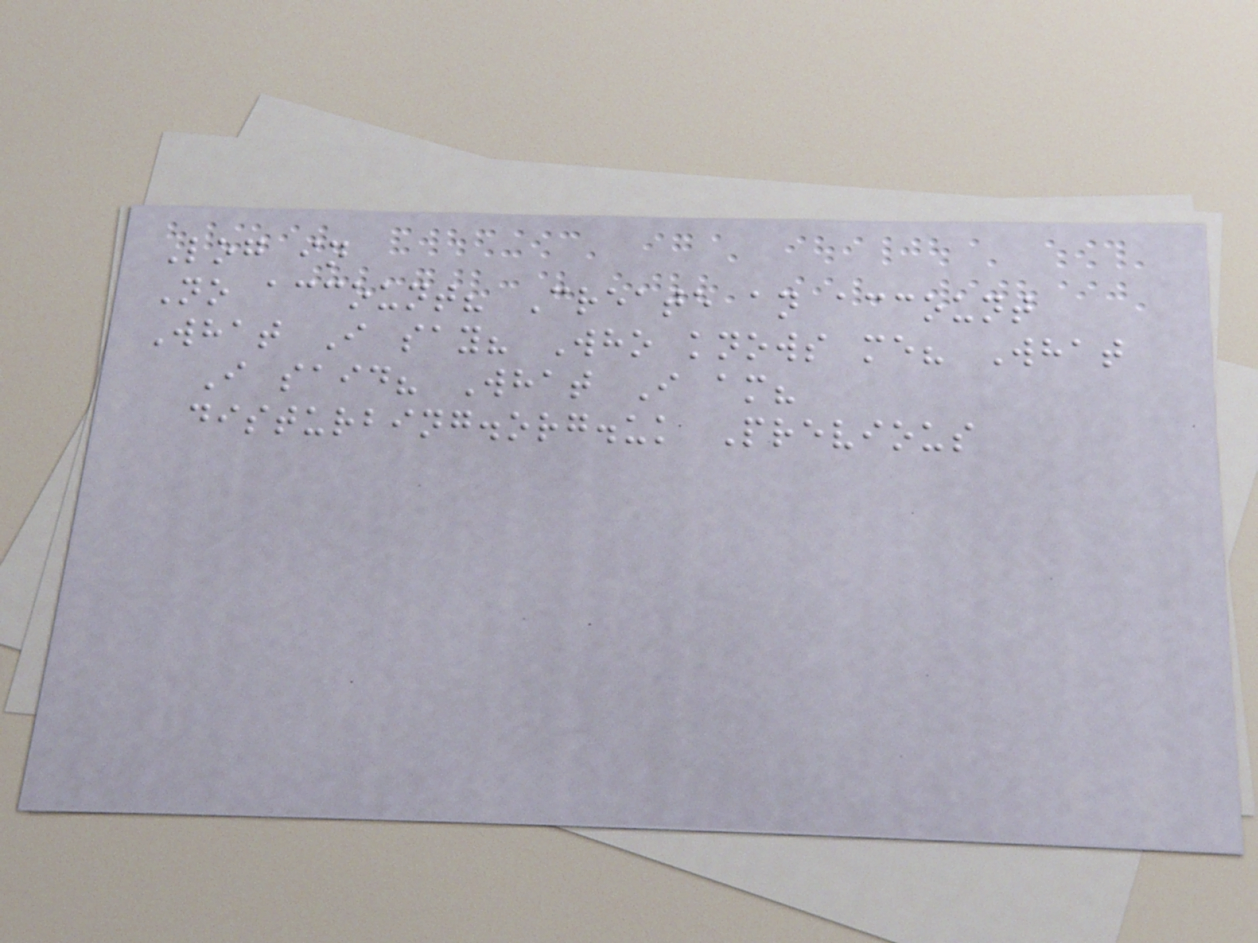Log in
No account? Create an account
What I say? Who knows me? What
I said? What I am?
disturbing.org.uk Previous
